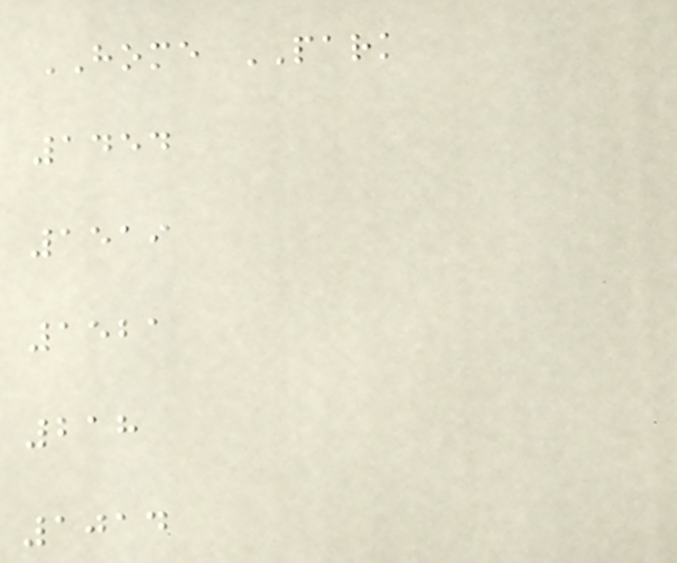HOME PARK
1454
1519
1521
218
1014
